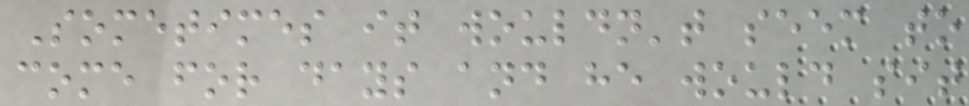Sometimes it wouldn't seem to
come for days and he would sit
